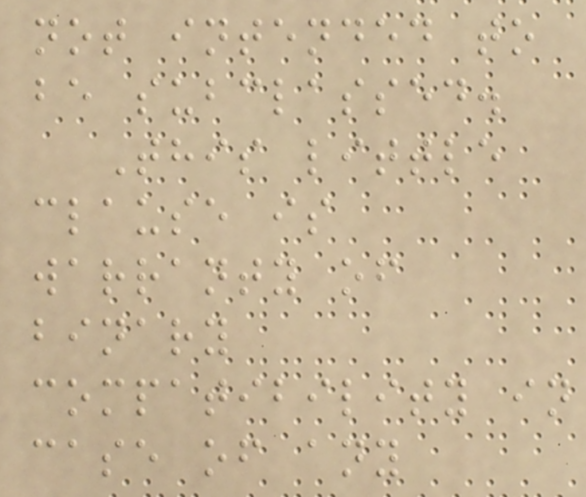not intended to
be subclassed.
This little
clause is
warranty of
binary
compatibility in
case of any
